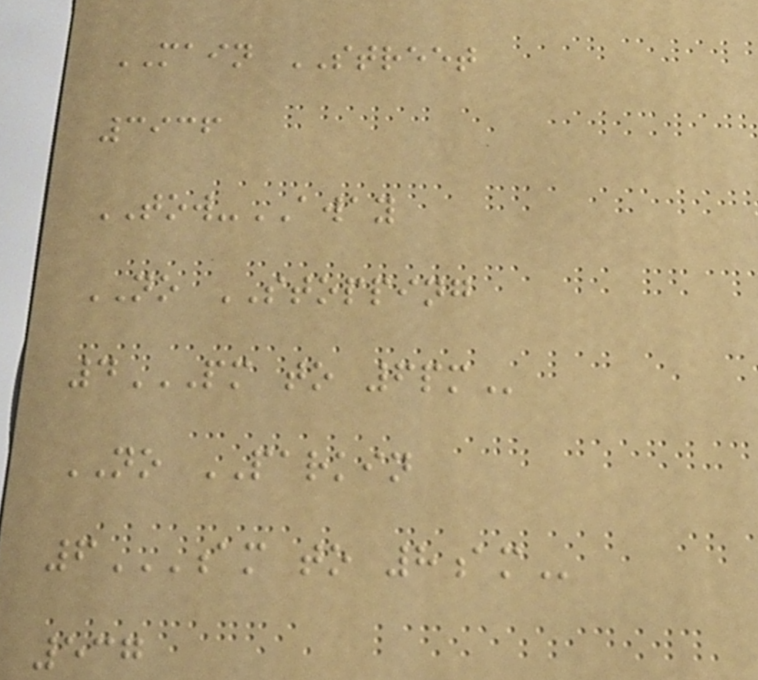MAIN STREET
3936
TOW-AWAY
NO STOPPING
4PM TO 6PM
NO PARKIN
6AM TO 8AM
537
